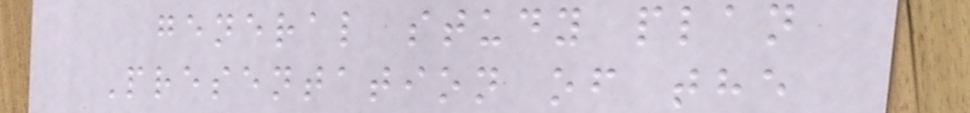general study plan
Presentation of the
